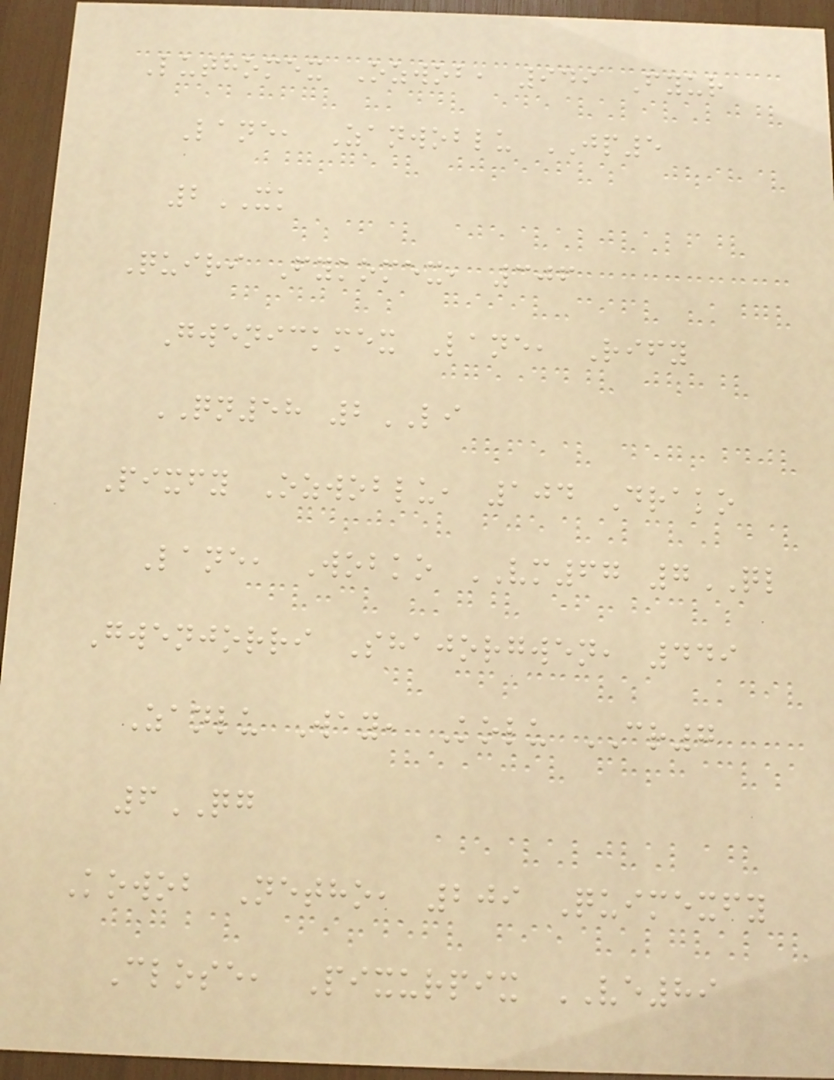Luthomex Ozwob, 949 Fyur
Lane, Zanwoblu JP5
2XK
Quiri Fykomex, 306
Gwenickmex Lane, Rify
QN58 2LI
Pixfy Ozwoblu, 104 Drako
Lane, Wobko VM67 7QL
Gwenjorri Shajorgwen, 449
Zanlu Way, Kolu CR7
6QG
Kowob Netho, 209 Quimexfy
Close, Pixurpix VE89
